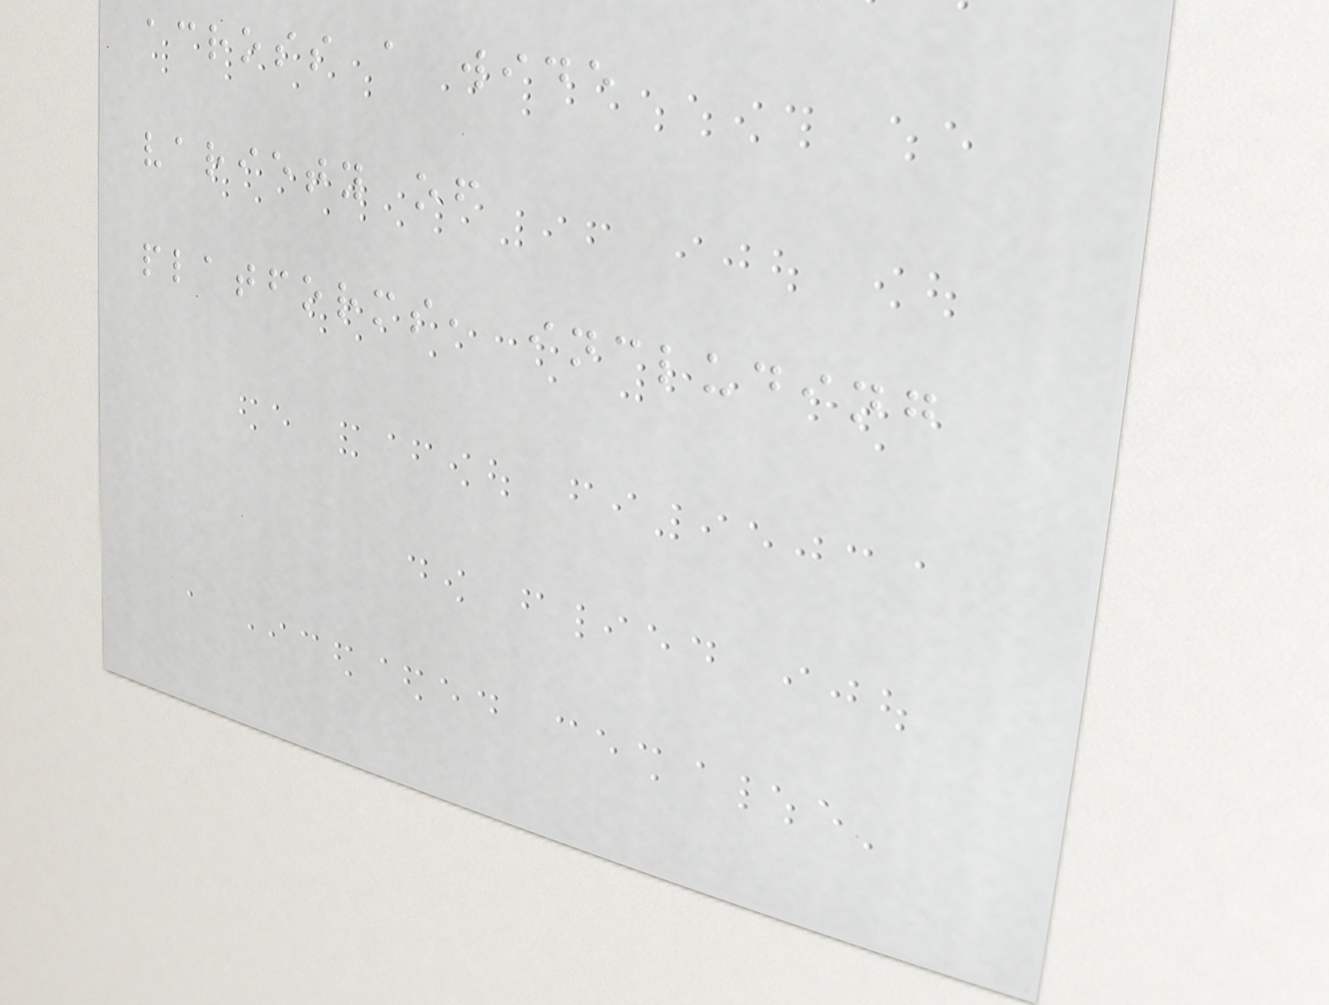across a wide
variety of
platforms, including
